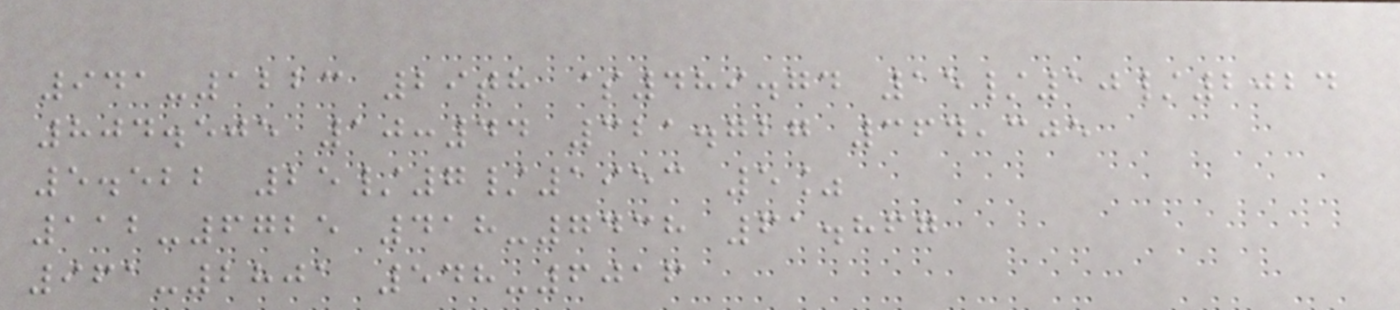941-1223 29th $489.74 15/10/2024
804.505 10:44 321.727 364,305
5.522 25/7/1953 5%
112-6725 418-7438 61.867
961-2801 548-6016
